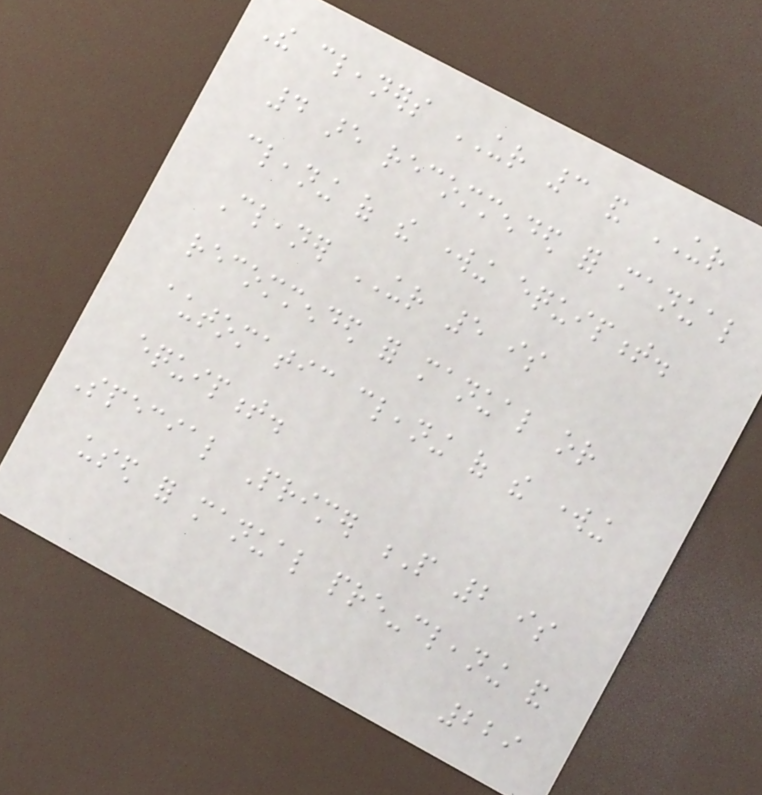The cleaners UR 3 and UR
4 are recommended for manual
cleaning of the working equipment.
Cleaner UR 5 is
recommended for manual or
automatic cleaning of the working
equipment.
Special Primer P 2 is
used for manual pre-cleaning and
229
